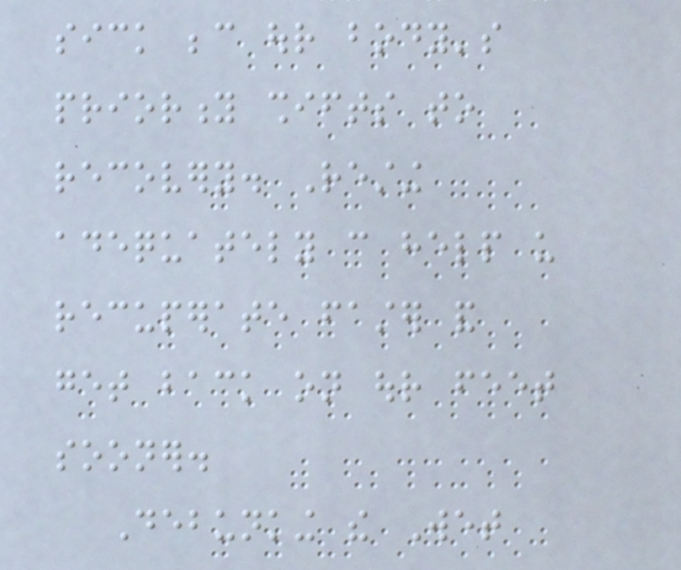sick because our body's
priority shifts to
recovery. Resting
adequately can help us
recuperate faster and
get back on our feet
sooner.
Debunking the Wet
